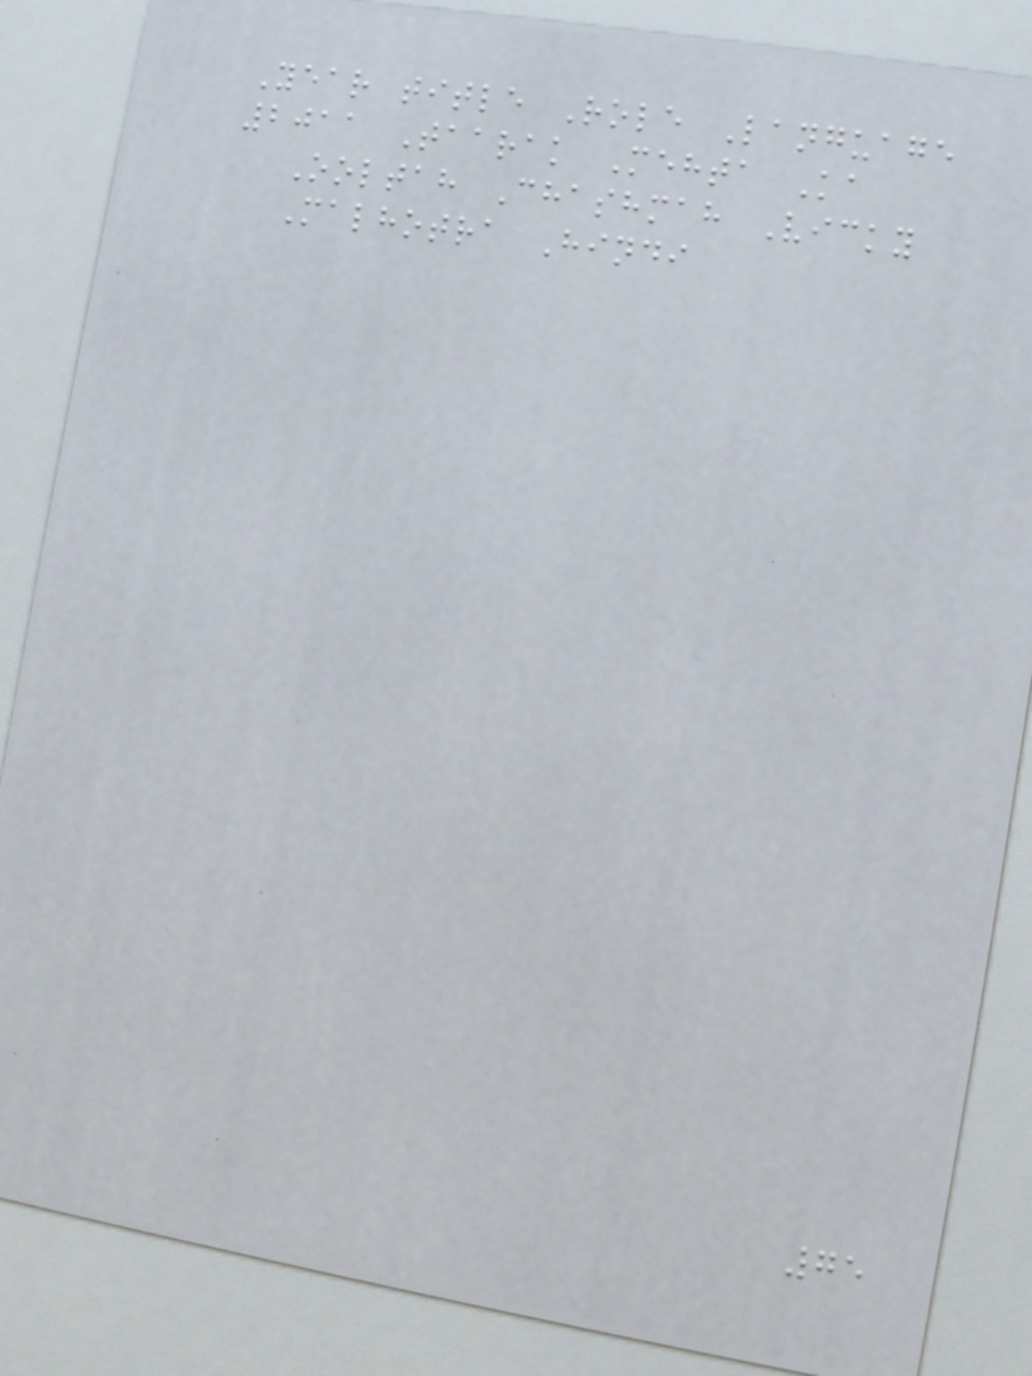Year title Role Language
2011 Taarak Mehta Ka
Ooltah Chashmah Vicky
Malhotra Hindi
75
